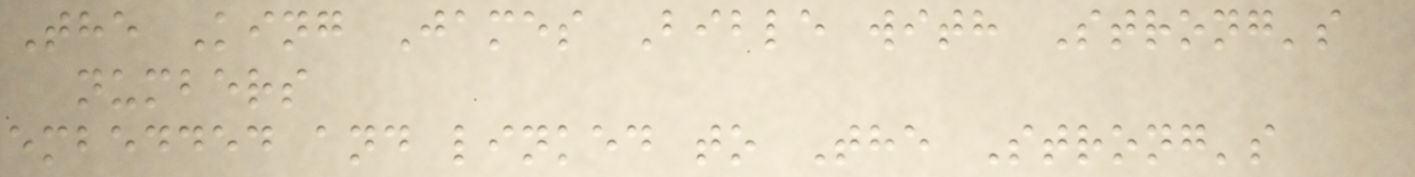The King James Bible with Strong's
numbers
embedded and linked to The Strong's
